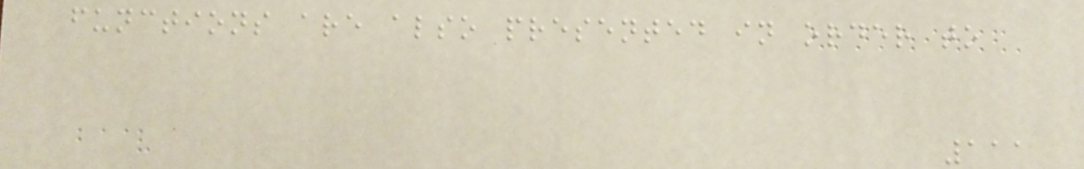functions are also presented in order to
111
